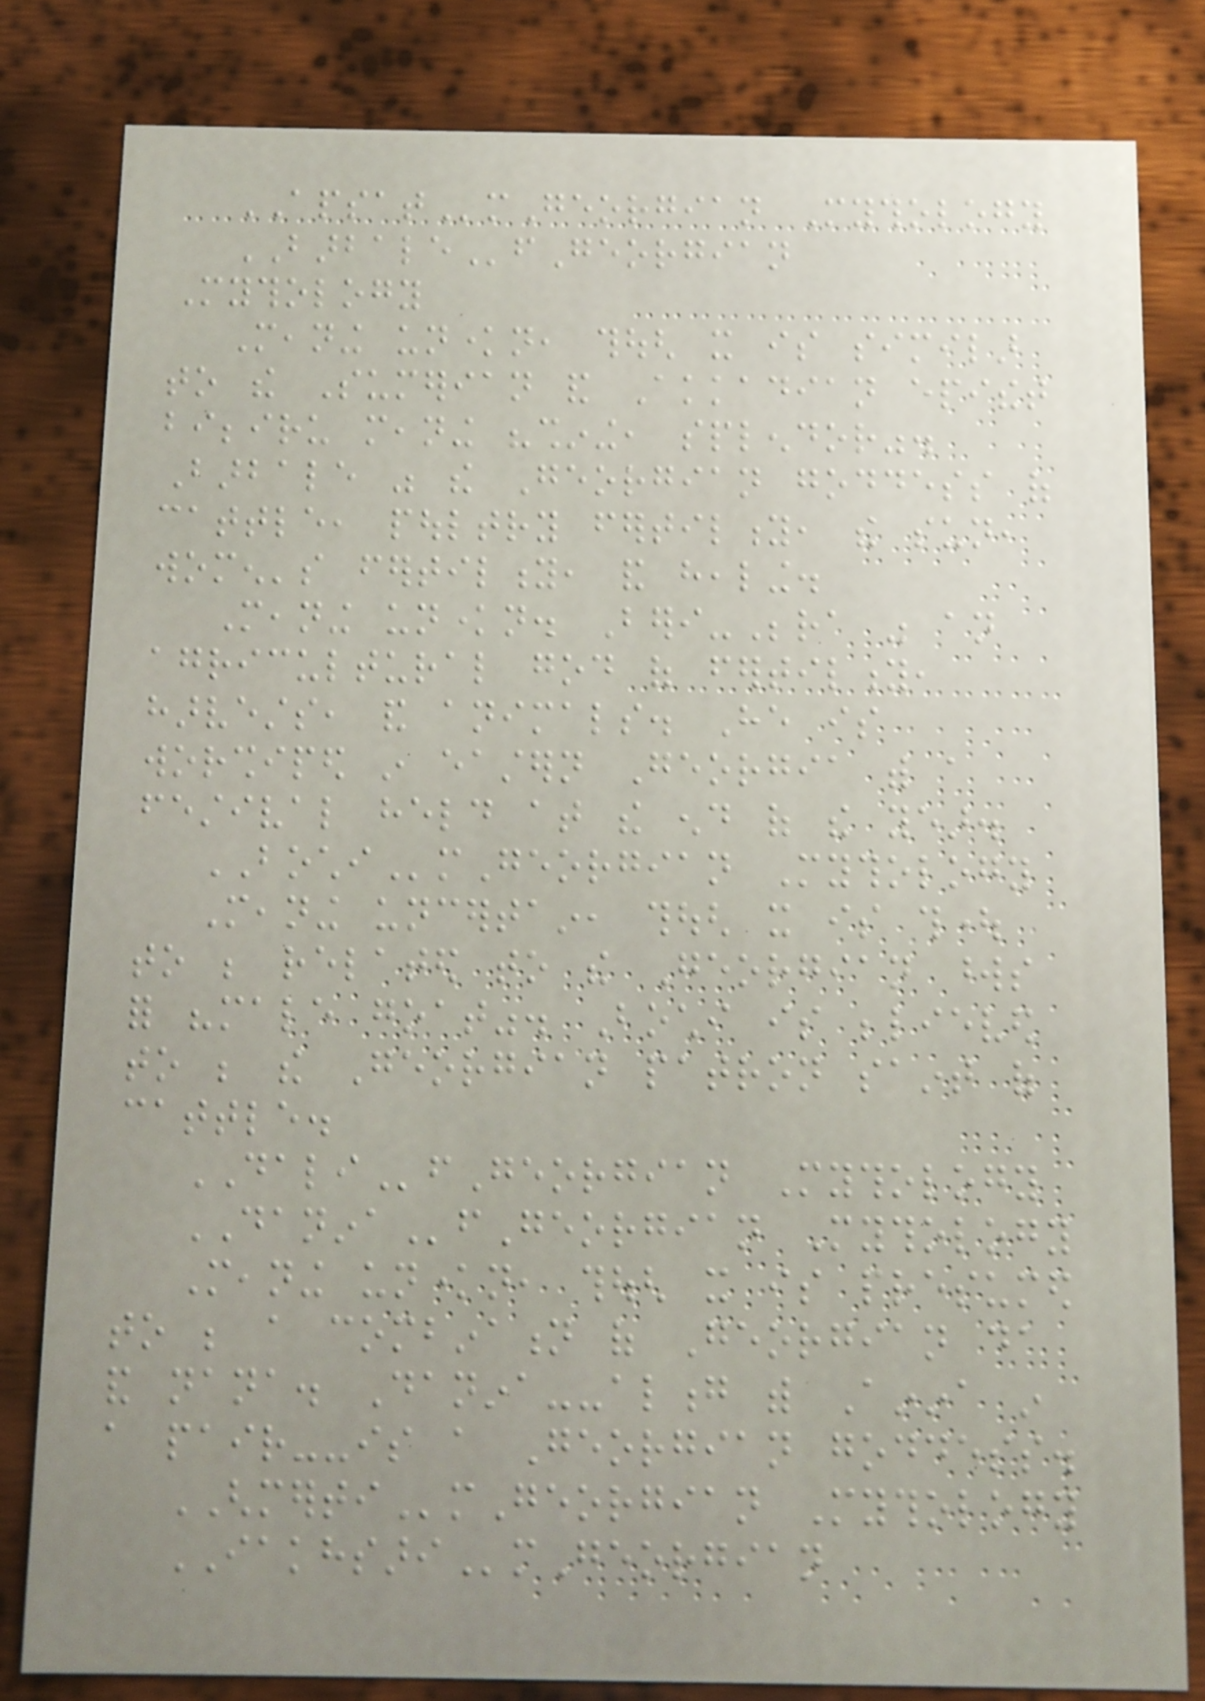APSATmGeorgian Mythology
BARBALEfGeorgian
Mythology
Meaning unknown, though it is similar
to the Sumerian and Akkadian epithet
bibbiru meaning "shining, splendor".
Barbale was the Georgian goddess of
cattle, poultry fertility, the sun,
women's fertility, and healing.
Meaning unknown. Beri-Bera was an
agricultural god of fertility,
harvests, and animals. He is
worshiped in eastern Georgia with a
festival held at the end of the year.
BOCHImGeorgian Mythology
Meaning uncertain, though it is thought
to be related to the Georgian words
for "male goat". Bochi is believed
to be the Georgian patron saint of
cattle.
DALIfGeorgian Mythology
DANINAfGeorgian Mythology
Meaning unknown, though it is presumed
to be a combination of Georgian da
and nana. Danina--along with Ainina in
a pair--is a Georgian goddess.
GHMERTImGeorgian Mythology
IAKHSARImGeorgian
